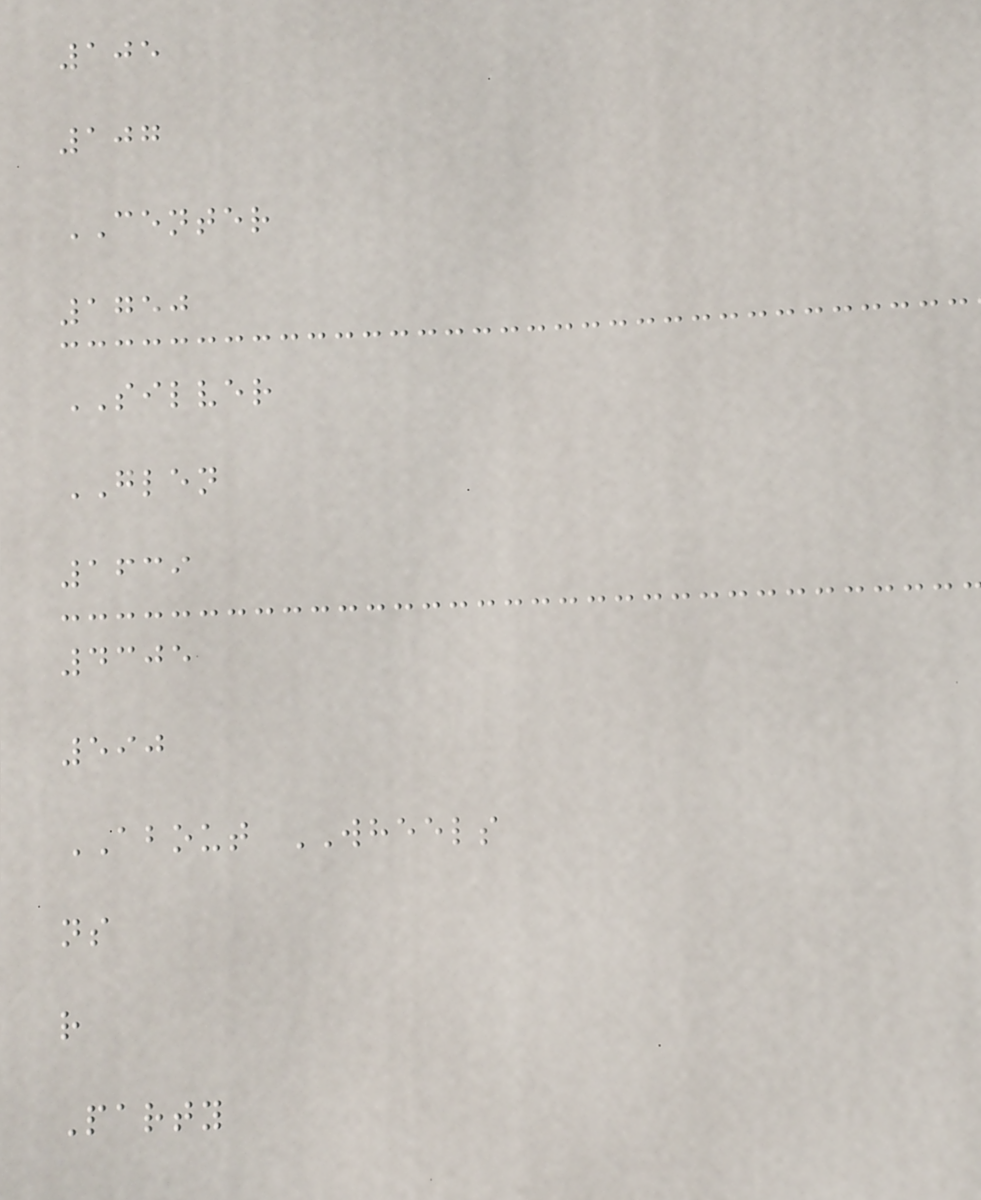105
107
CENTER
1750
SILVER
GLEN
1639
4305
590
ABOUT WHEELS
ns
r
Party
